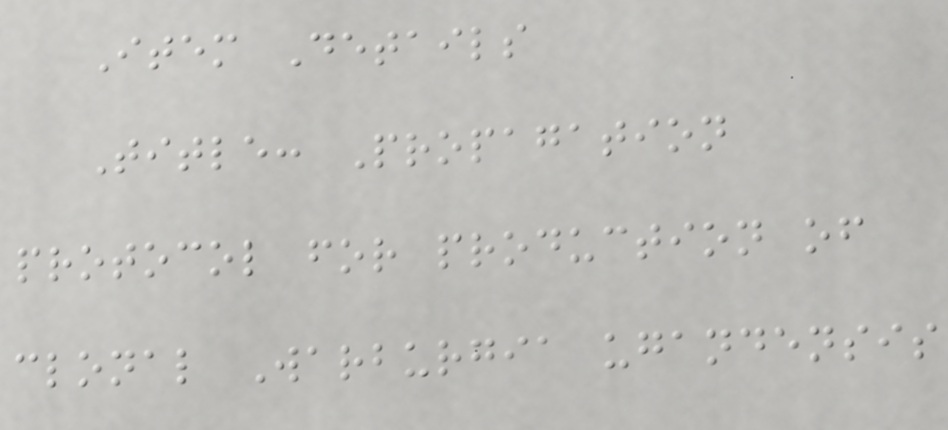Item Details
Title: Propagation
protocol for production of
clonal Warburgia ugandensis
